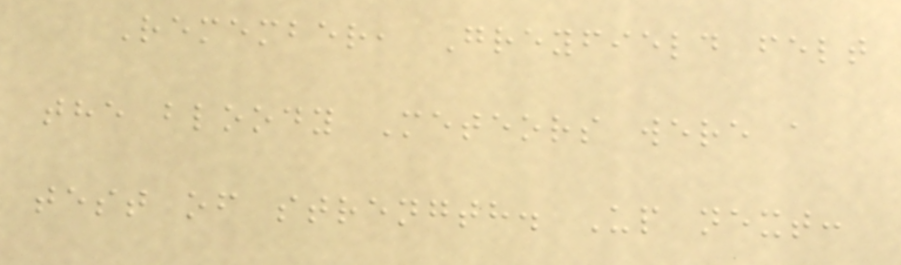Remember, Greyfield felt
the bloody Meteors were a
test of strength. Up next:
